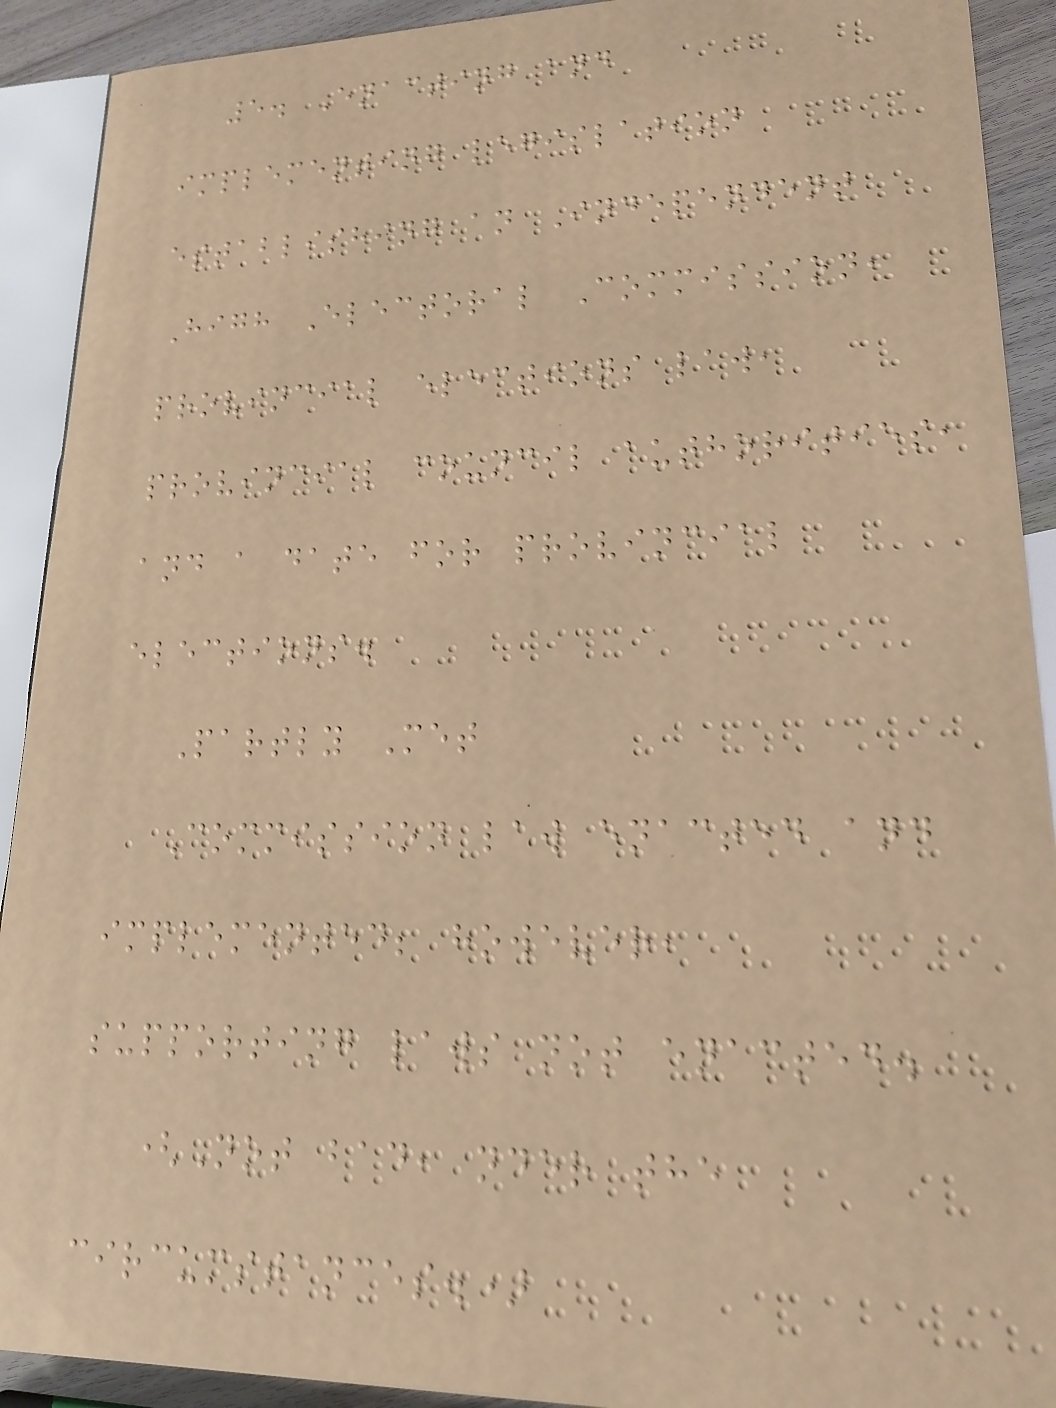5. Enacting and
implementing legislation
establishing an Independent
High Electoral Commission,
provincial elections law,
provincial council authorities,
and a date for provincial
elections.
Partly Met
Commission law enacted and
implemented; however,
supporting laws not enacted.
(Not bad, nder the
circumstances.)
